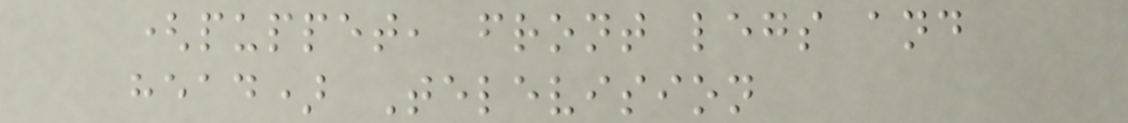(puppet, front legs and
head) Television
